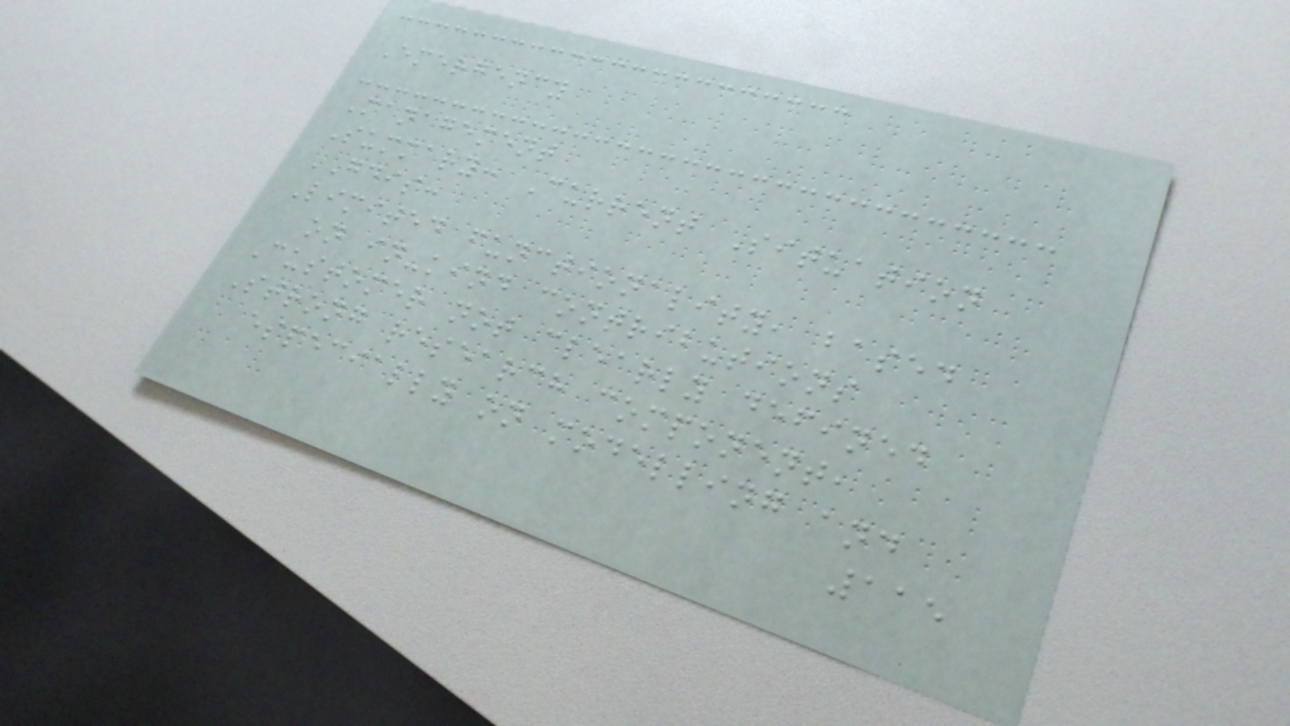Emergency
Management
Summary: Current Situation
GDIS:
Limited functionality, based
on in-kind contributions
Customer not clearly defined
Strong research component,
especially on modelling and
115
